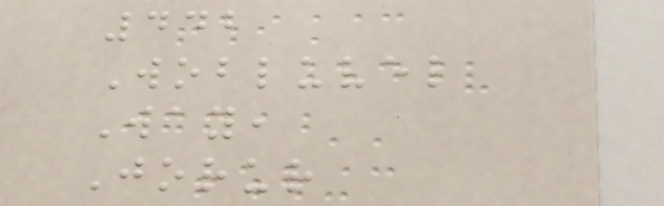442
Wobluvel
Way,
Jorur
